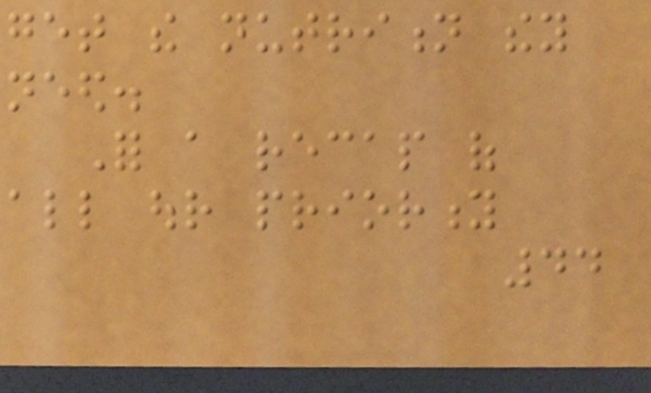get the nutrition they
need.
For a recap of
all our priority
44
